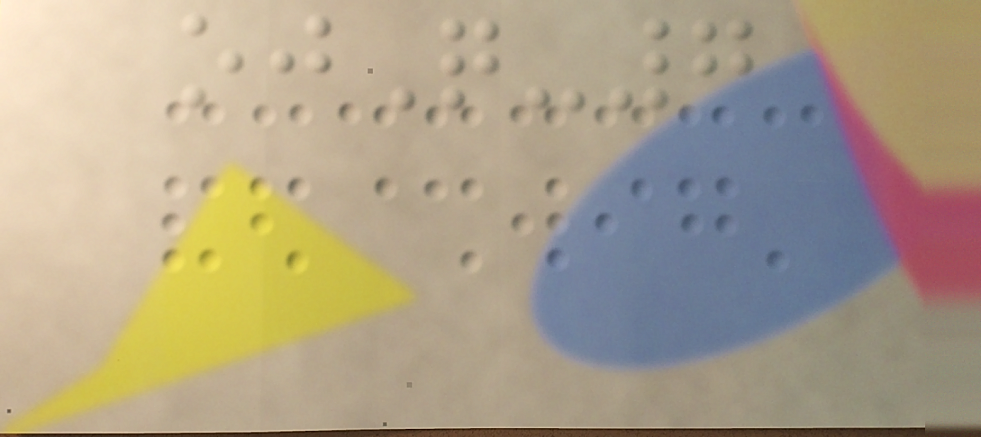ojQ-7
